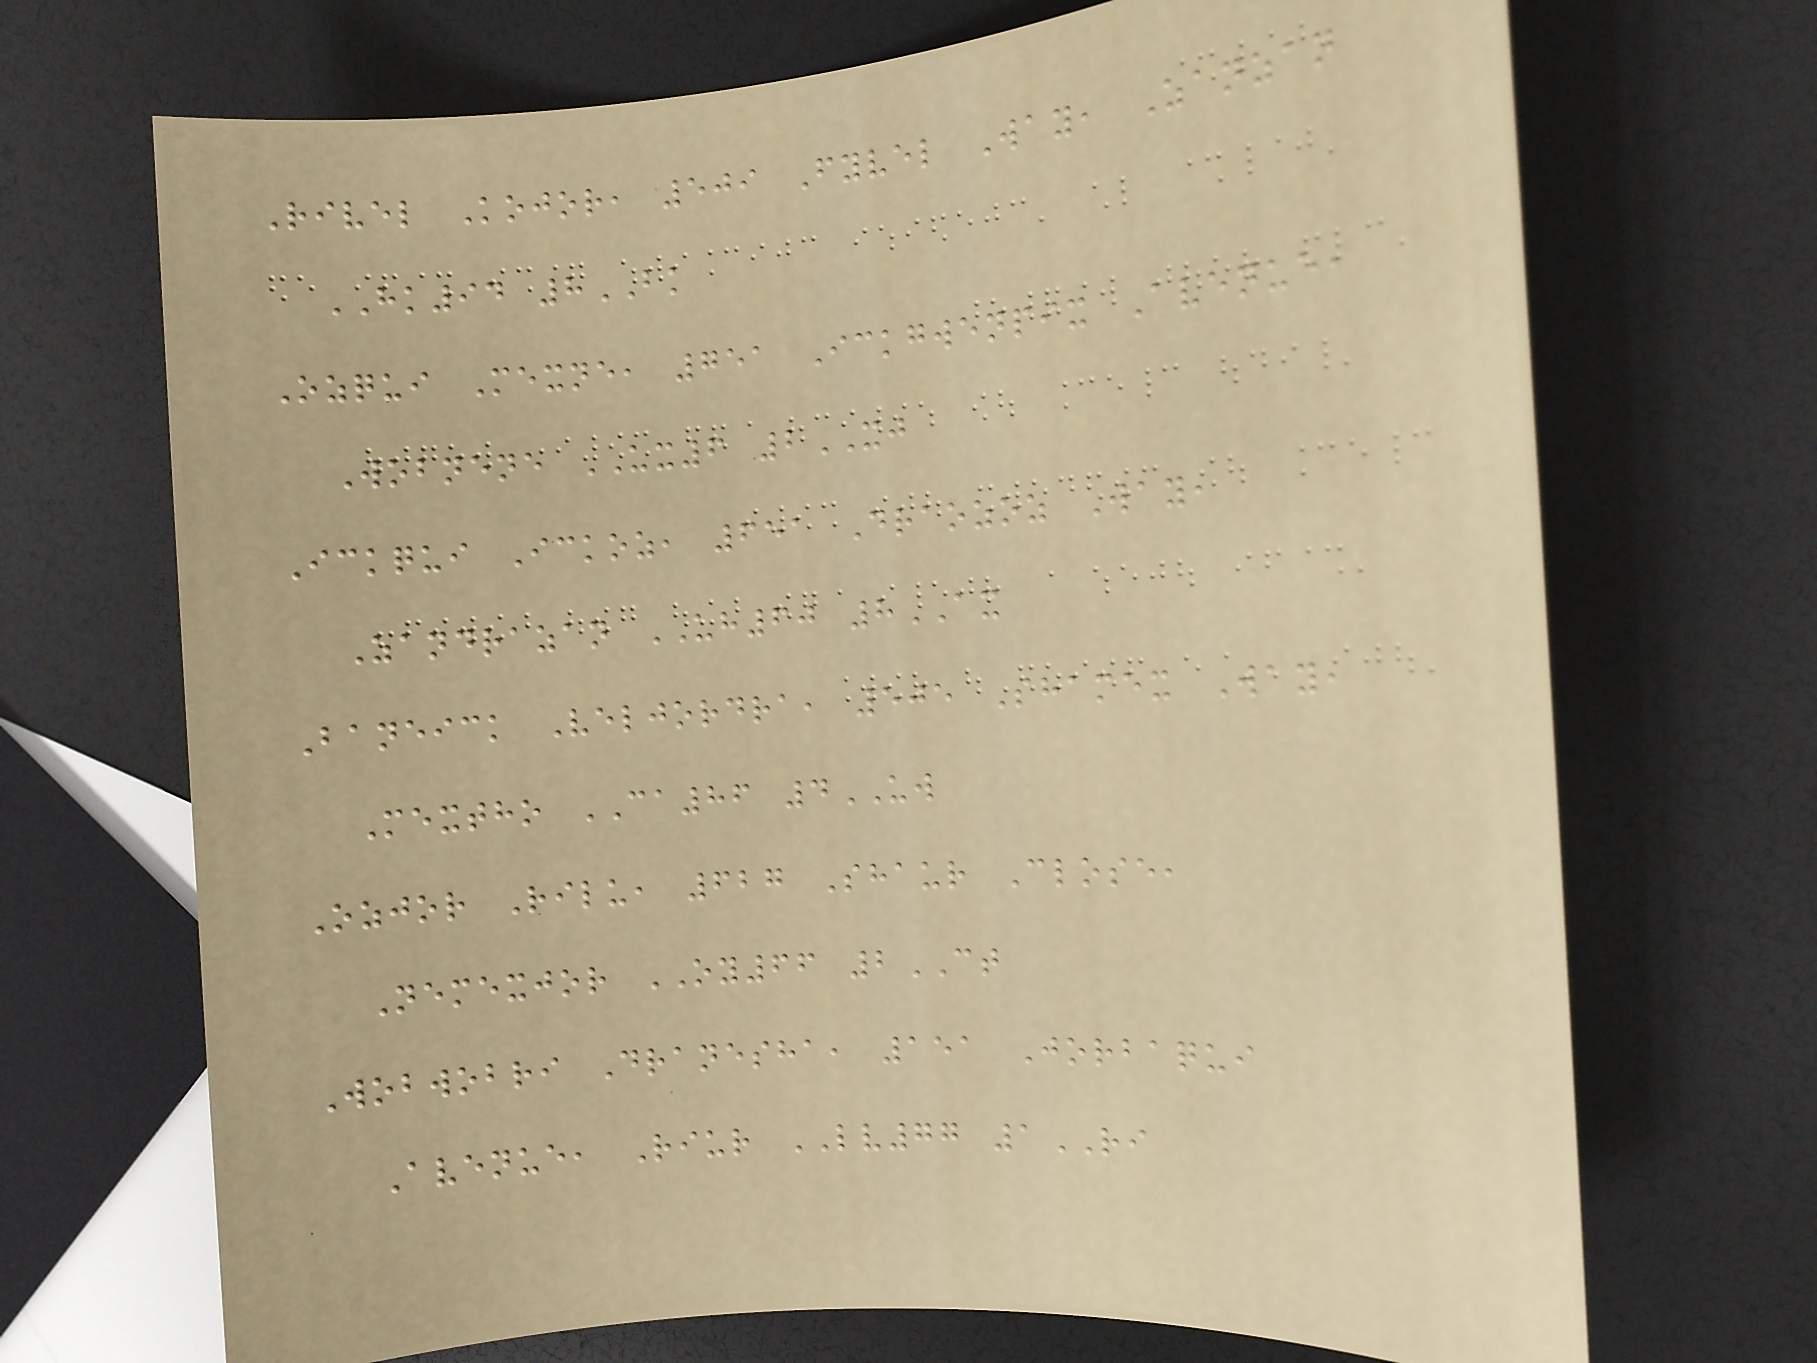Rivel Kojor, 509 Fyvel Way, Zanzan
HK94 8BK
Ozqui Mexne, 751 Ickgwenpix Avenue,
Wobnene UX6 2XJ
Ickqui Ickoz, 651 Draozoz Way,
Zandrazan UH60 8AX
Baneick Veljordra, 505 Shamex Way,
Mextho CA86 4UW
Ozjor Rilu, 627 Shaur Close,
Nemexjor OY66 2CT
Wobwobri Dranesha, 151 Jorbaqui
Avenue, Riur LV77 1RI
